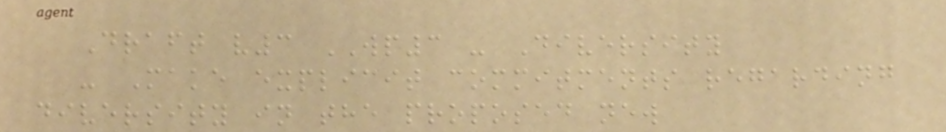Draft v3 WP3 - Diversity
- Make explicit commitments regarding
diversity in the proposed new
